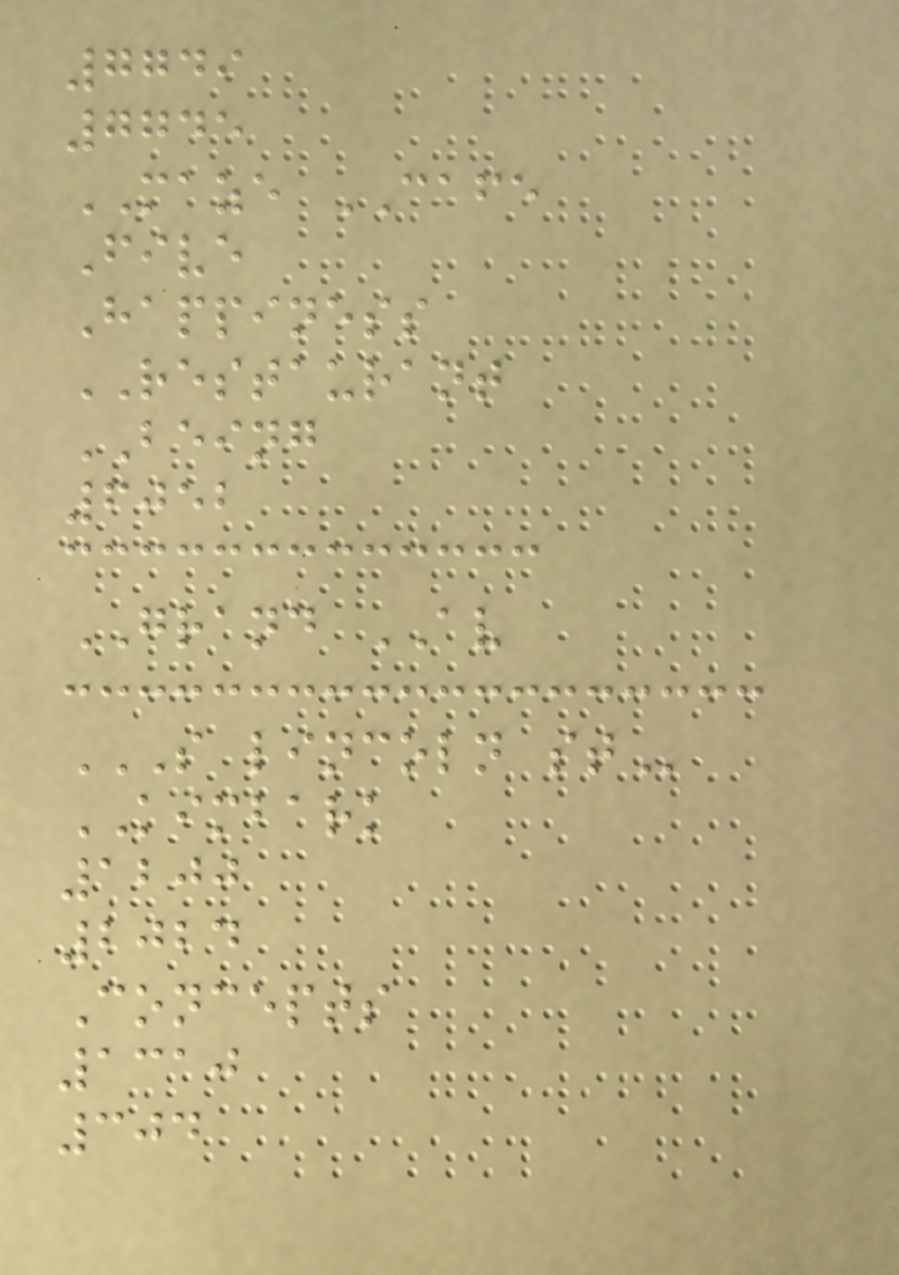7749
7745
MAZE CAFE
Five
Happiness
RESTAURANT
BEING
6052
GRAND AV
S LINCOLN ST
KIMBARK
1200
2024
Concepts
1310
304
